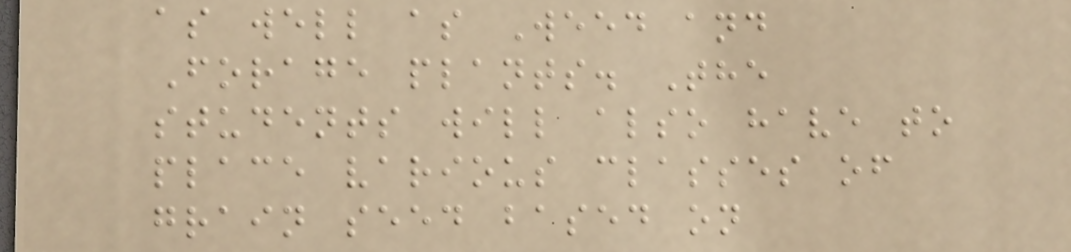as well as Weed and
Forage plants. The
students will also have to
place various classes of
grain seed based on
